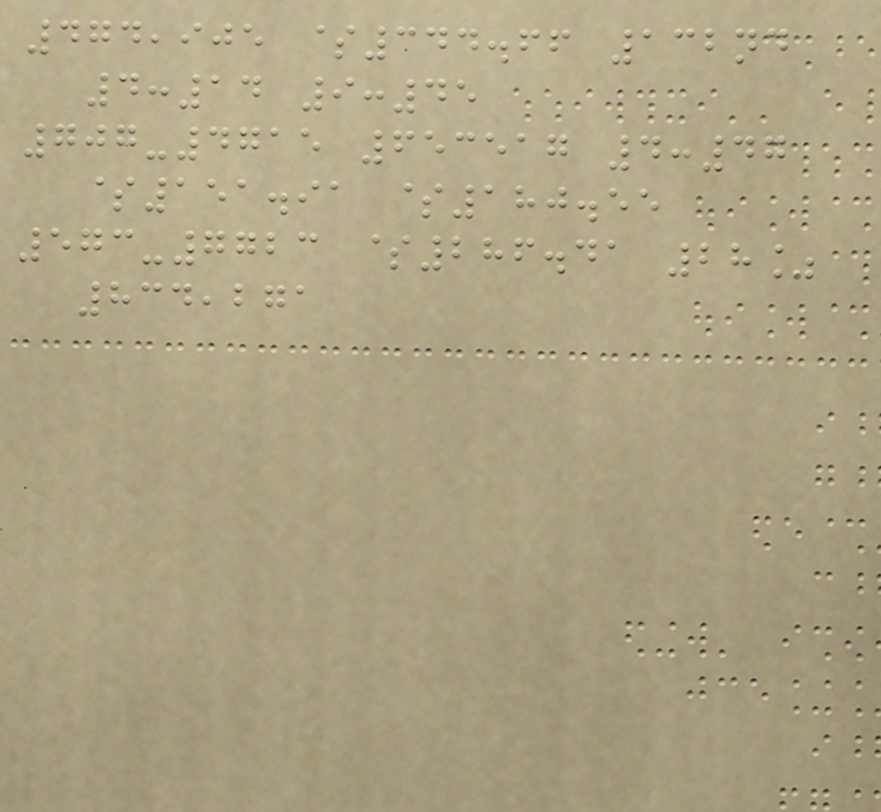474,905 $344.66 132nd
4:14 9:45
707-4715 653517 4:47
$151.91 $180.55
573-7723 $286.41 28%
834,271
